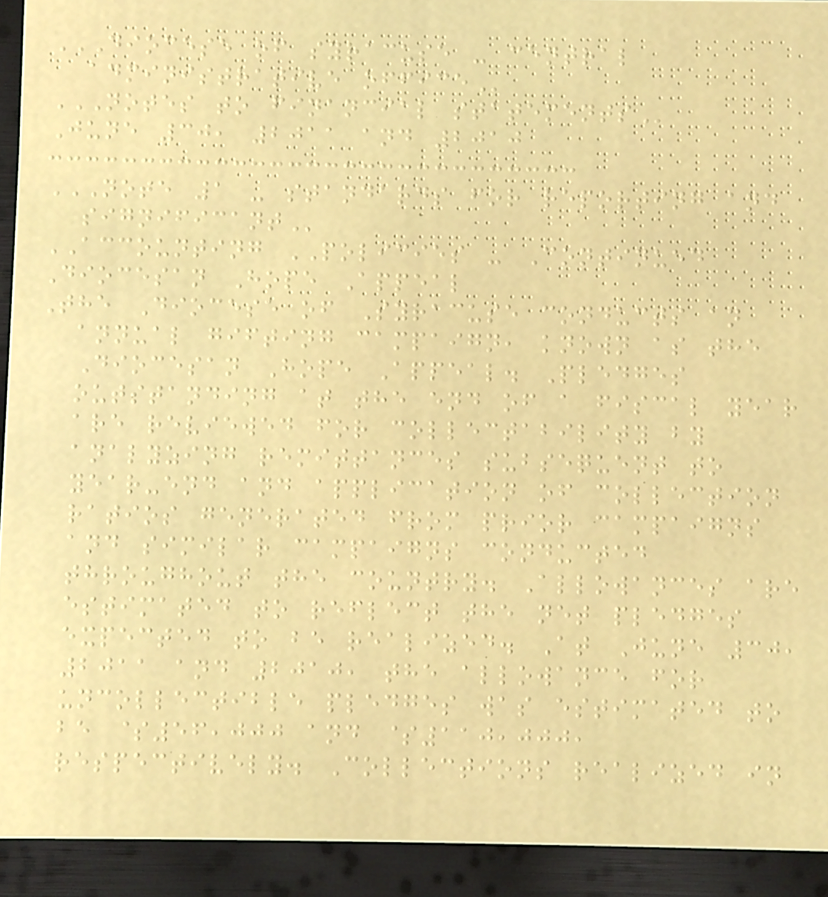DIOCESE OF SYRACUSE - CENTRAL
ADMINISTRATIVE OFFICE
NOTES TO FINANCIAL STATEMENTS
June 30, 2011 and 2010
NOTE 1 - STANDARDS FOR REPORTING AND
SIGNIFICANT
ACCOUNTING POLICIES - Continued
Diocesan Hope Appeal
The Diocese of Syracuse conducts an
annual gifting campaign, known as the
Diocesan Hope Appeal. Pledges
outstanding at the end of a fiscal year
are reviewed for collectability by
analyzing remittances subsequent to
year-end and application of collection
ratios generated from prior campaigns
and similar campaigns conducted
throughout the country. Allowances are
estimated to reflect the net pledges
expected to be realized. At June 30,
2011 and 2010, the allowance for
uncollectible pledges was estimated to
be $56,000 and $110,000,
respectively. Collections realized in
